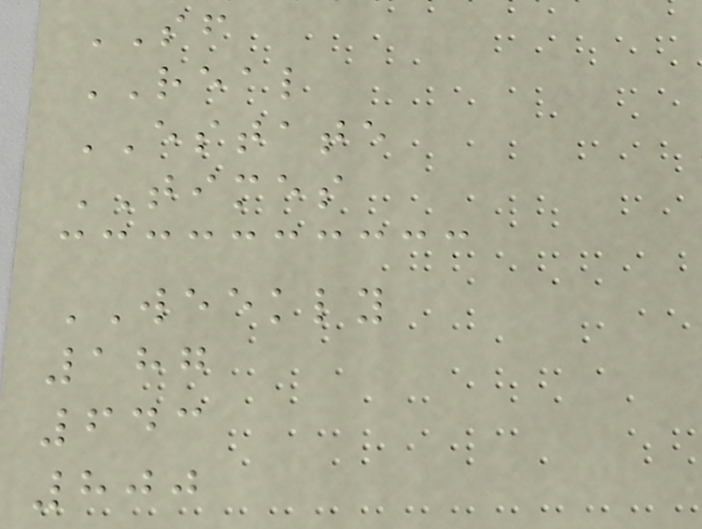SF
REAL
ESTATE
TIMES
WEEKLY
187
643
800
